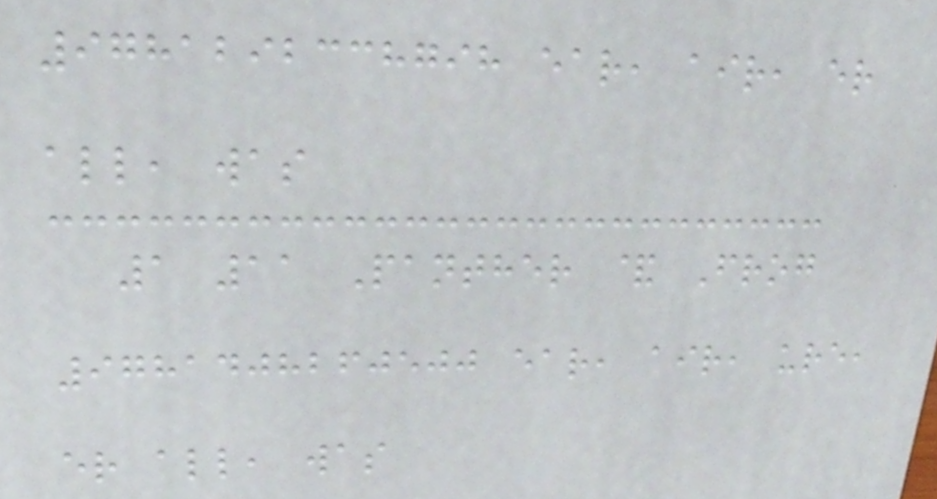9781292338798 ear, air, er
all, was
1 11 Panther & Frog
9781408260500 ear, air, ure,
er all, was
